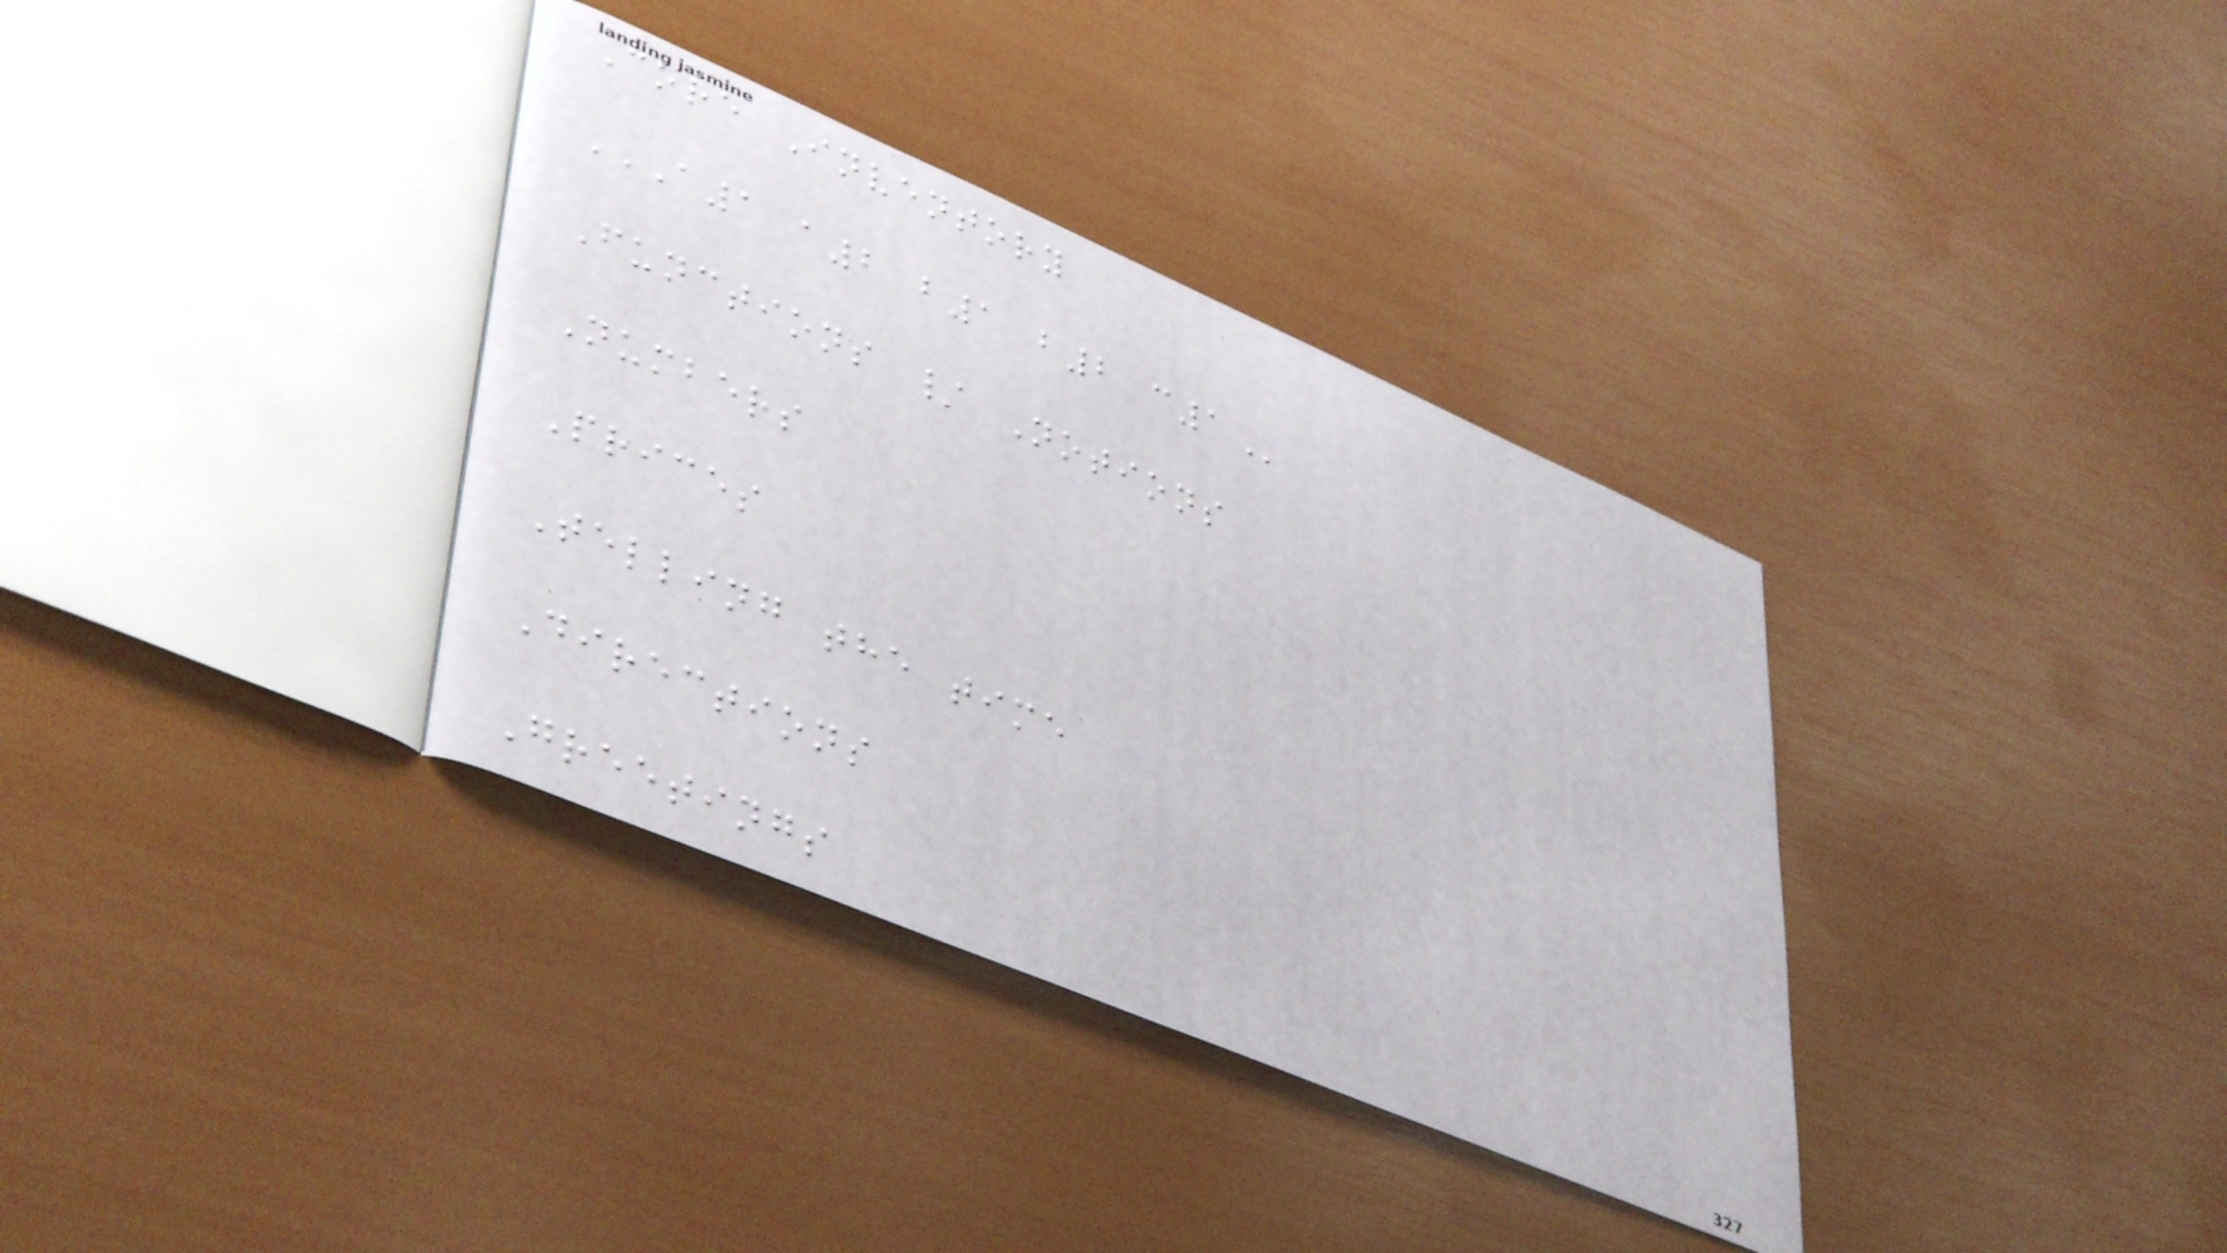Core Inventory
A1 A2 B1 B2 C1
Functions / Notions
Numbers
Prices
Telling the time
Directions
Greetings
